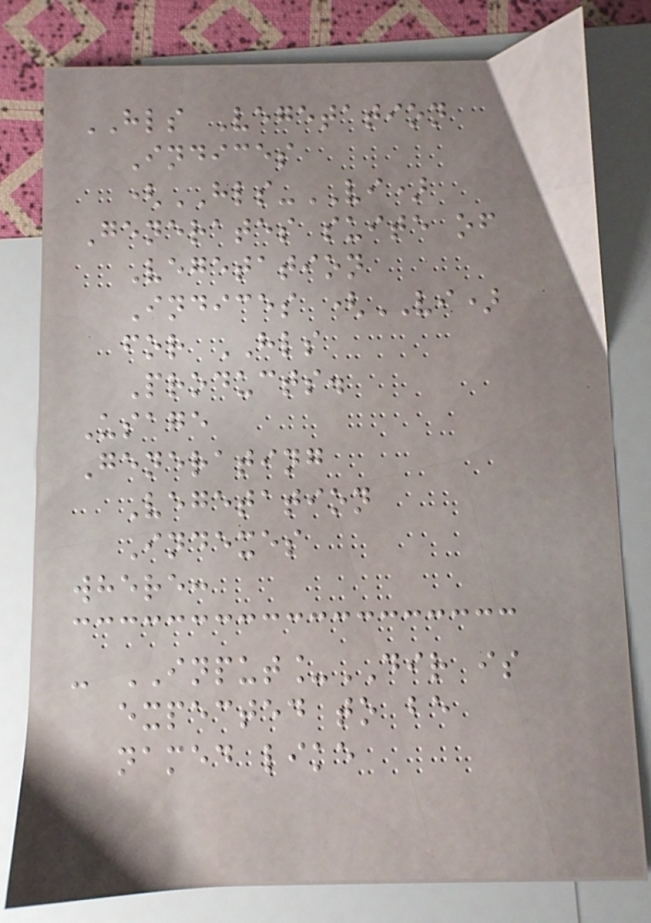HLS Vegetation
Indices
(HLS-VI)
Generates suite of
Vegetation
Indices (VI)
for HLS
Products.
Usage
Generating
Vegetation
Indexes
where:
- INPUT_DIR is
expected to be
named like
